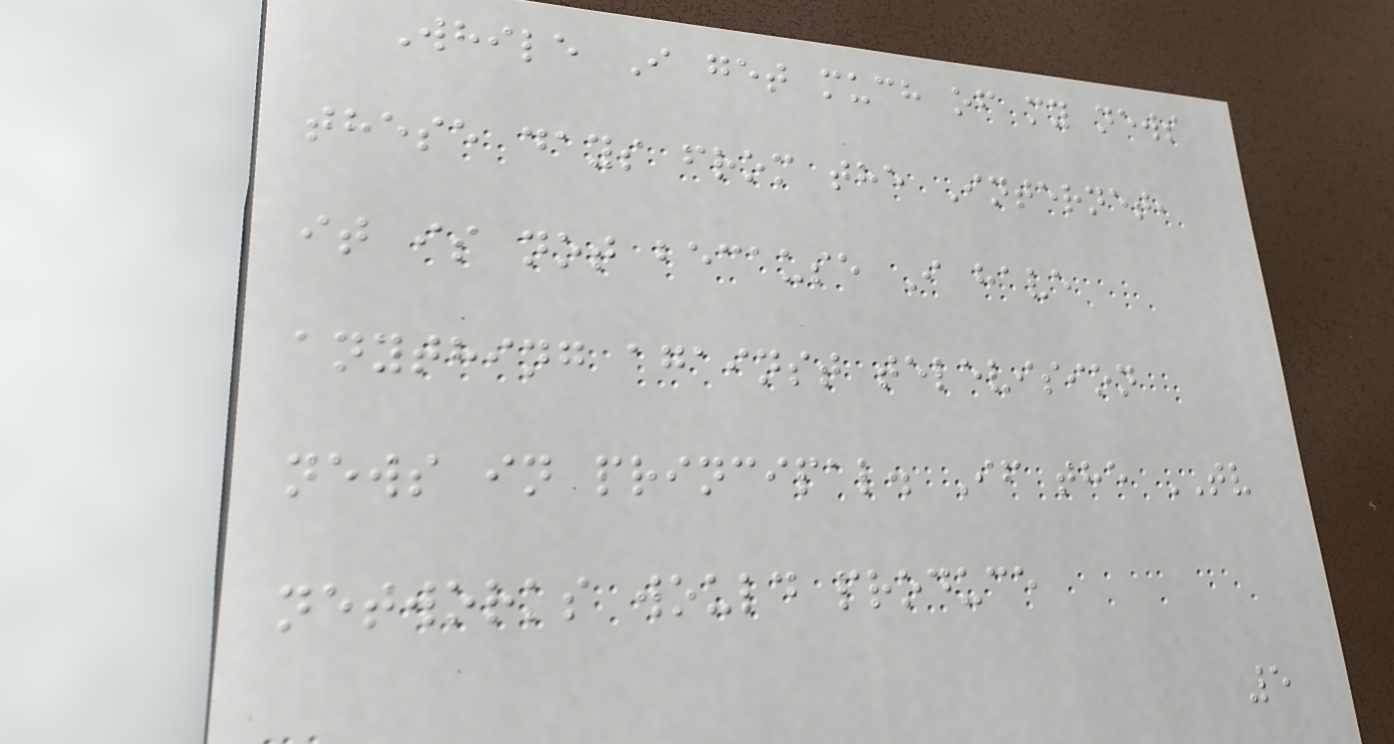While I get much of my news
these days from the Internet,
it is not because I have
anything against television
news in principal. If the TV
networks would produce
5
